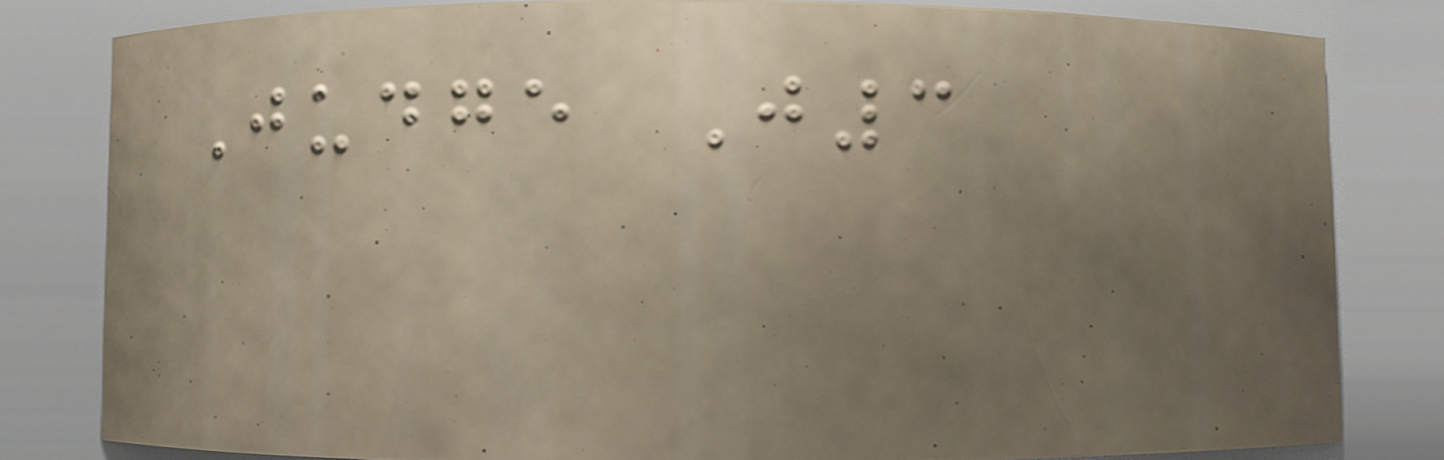Judge J3
